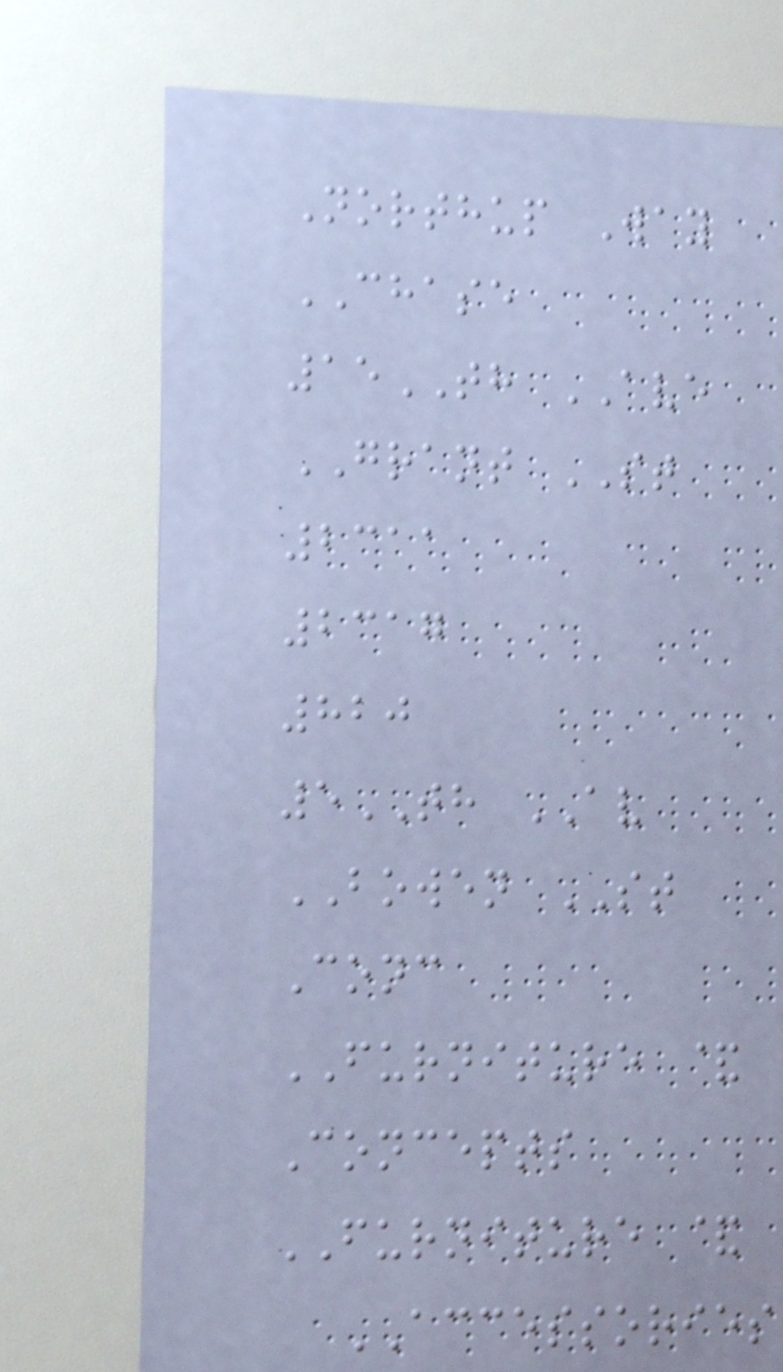Northup Way
CHASE
15TH AVE
GRANT ST
2311
2317
820
5TH AV
BOWEN ST
Conc
FURNITURE &
Concepts
FURNITURE &
ACCESSORIES
